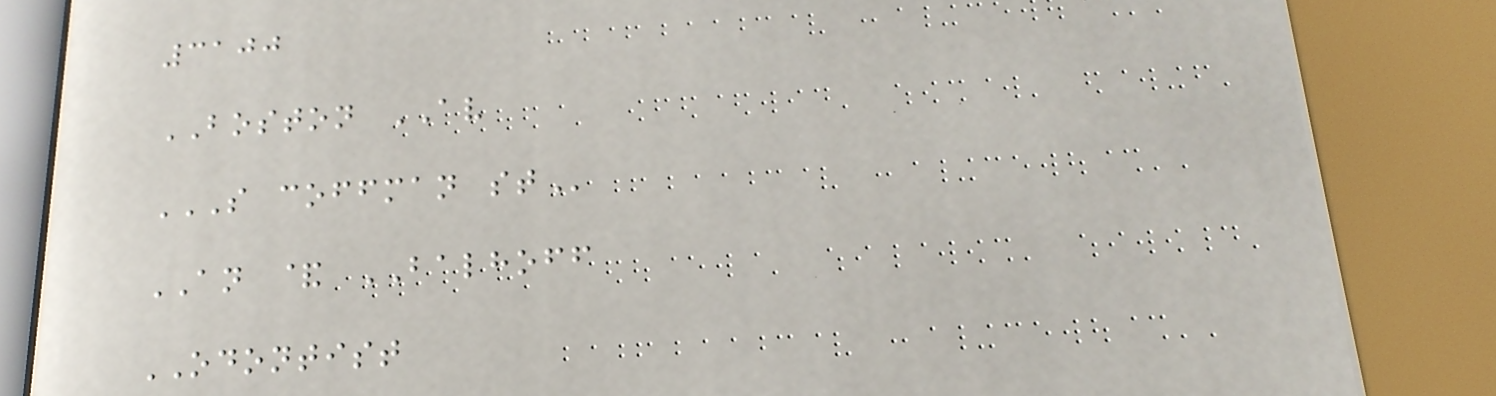3100
BOSTON AV
S COFFMAN ST
AN & BALHOFF
ODONTIST
